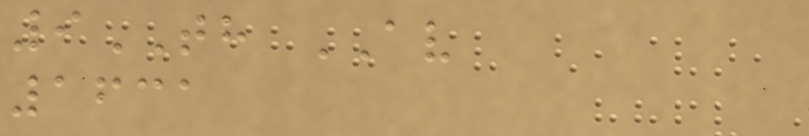9TH AV
1631
